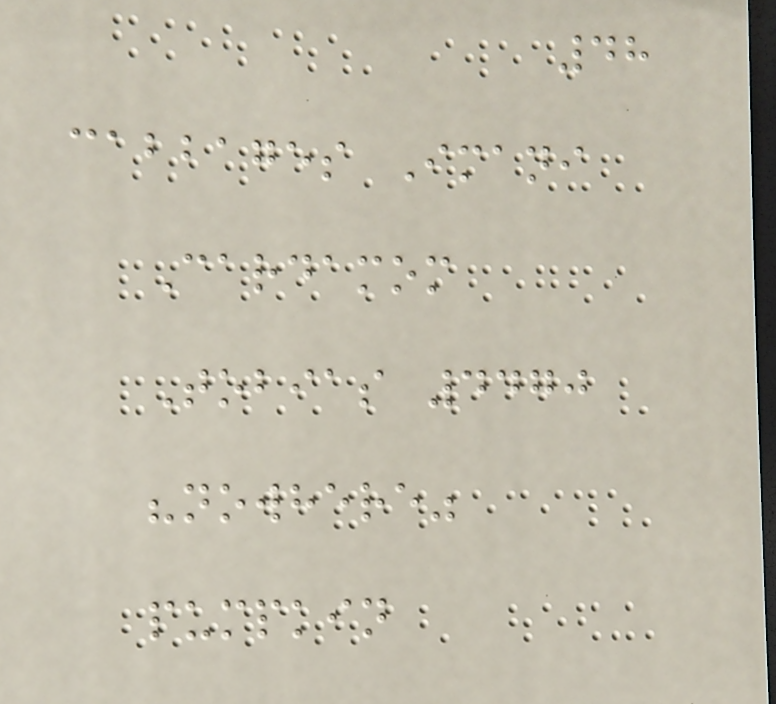48
cabbages Imani
Cardamom
Tobias 4470
"nowhere"
pumpkin
